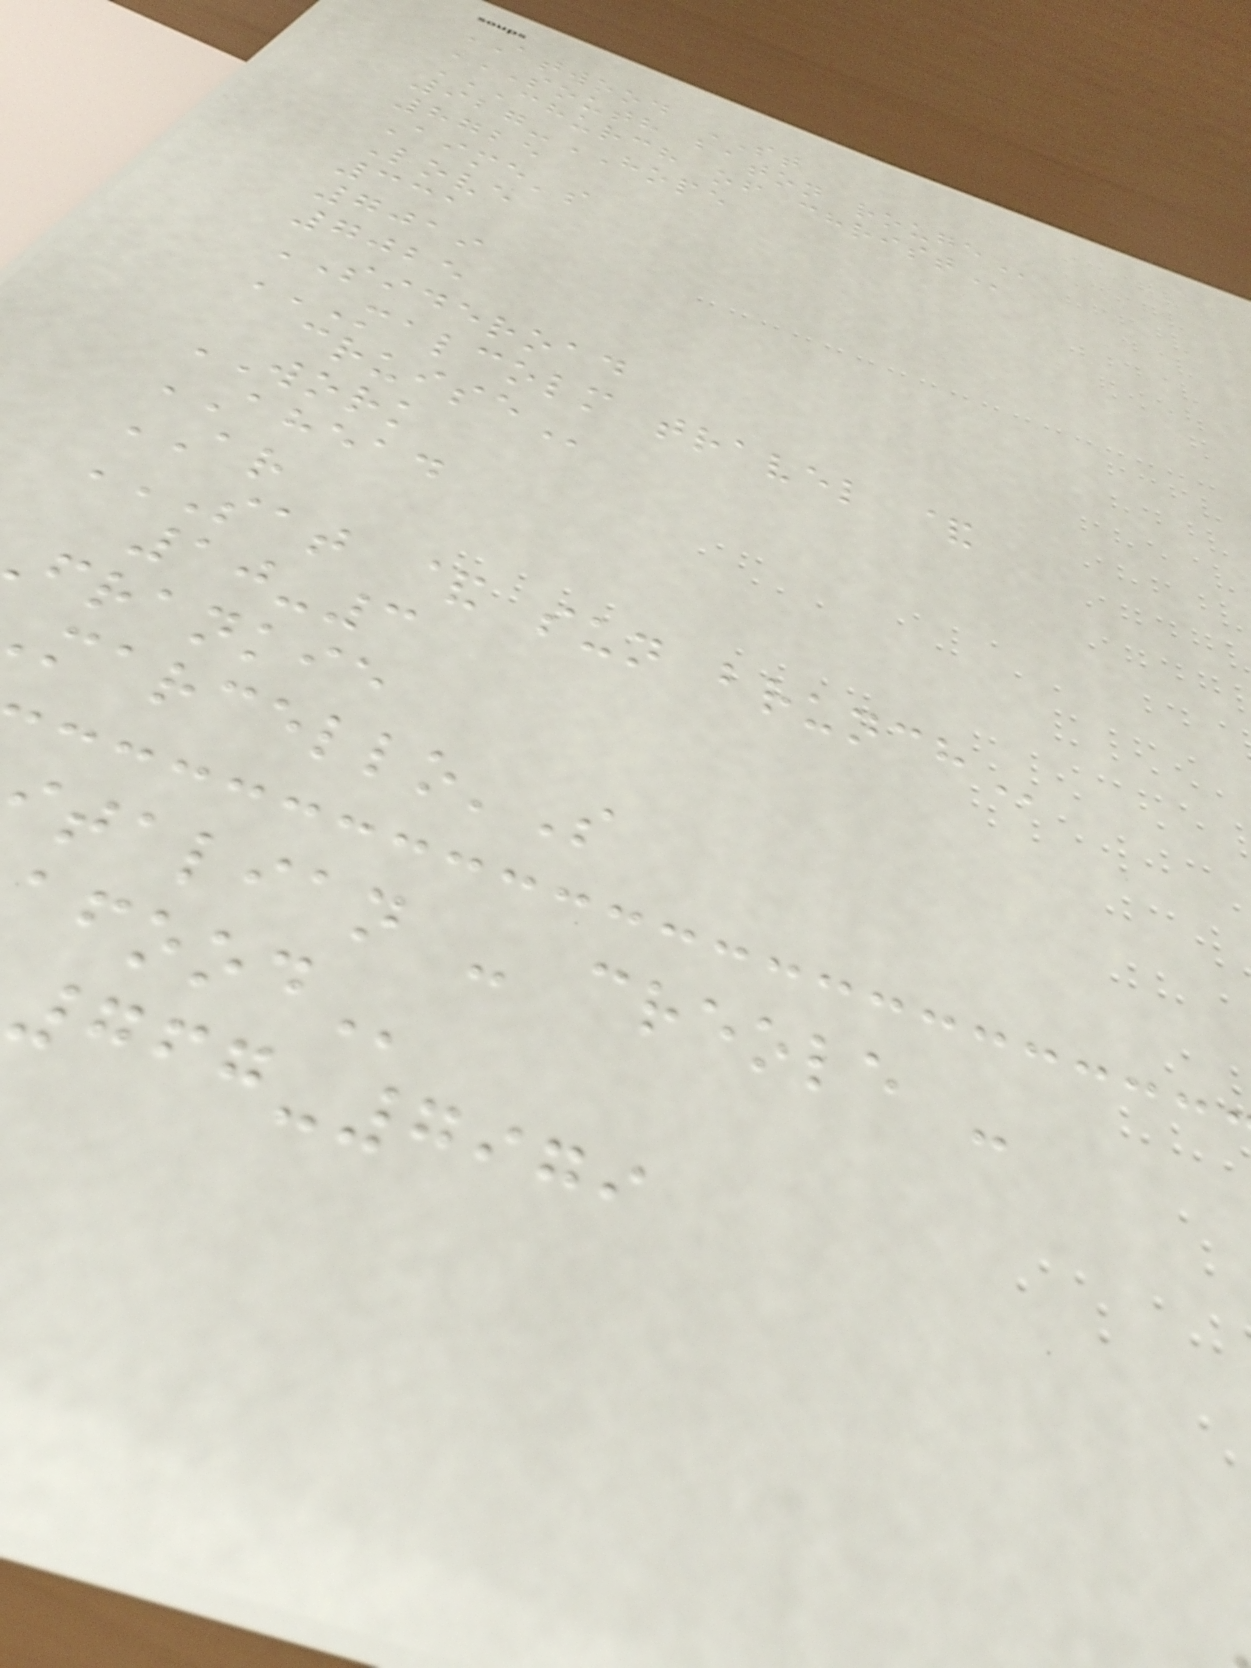ATWOOD ST
SOUTH BATON ROUGE
CHURCH OF CHRIST
927-HOPE
8725
Aime's
Love
331
7019
7025
SIDEROAD
MALCOLM TRAVEL &
WORK
AHEAD
AR
SAT & SUN BRUNCH
10-3
frankie
talian - creole -
767-7979
